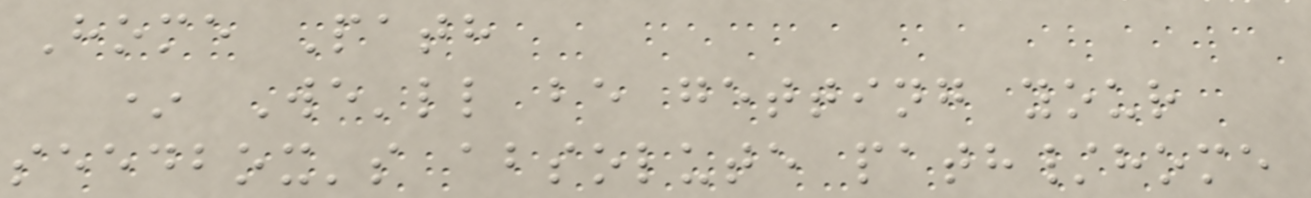Home Path
* We'll be getting your
seedbox's absolute path/home
